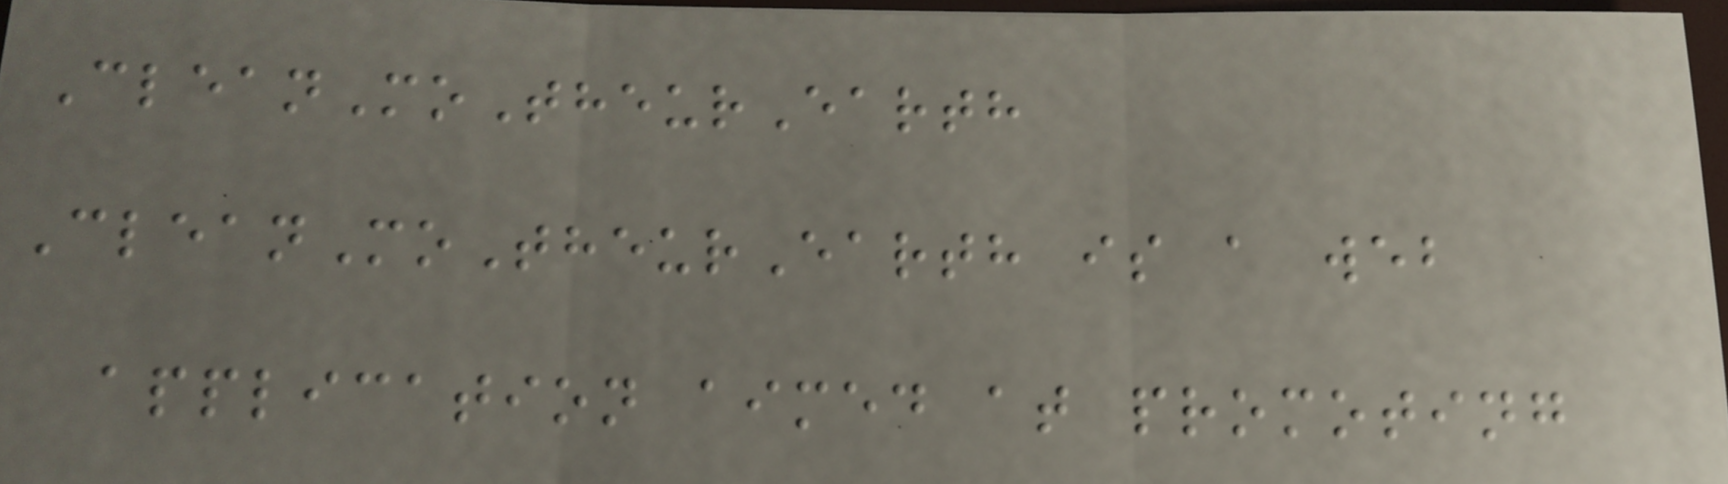CleanMoTheurEarth
CleanMoTheurEarth is a web
application aimed at promoting
